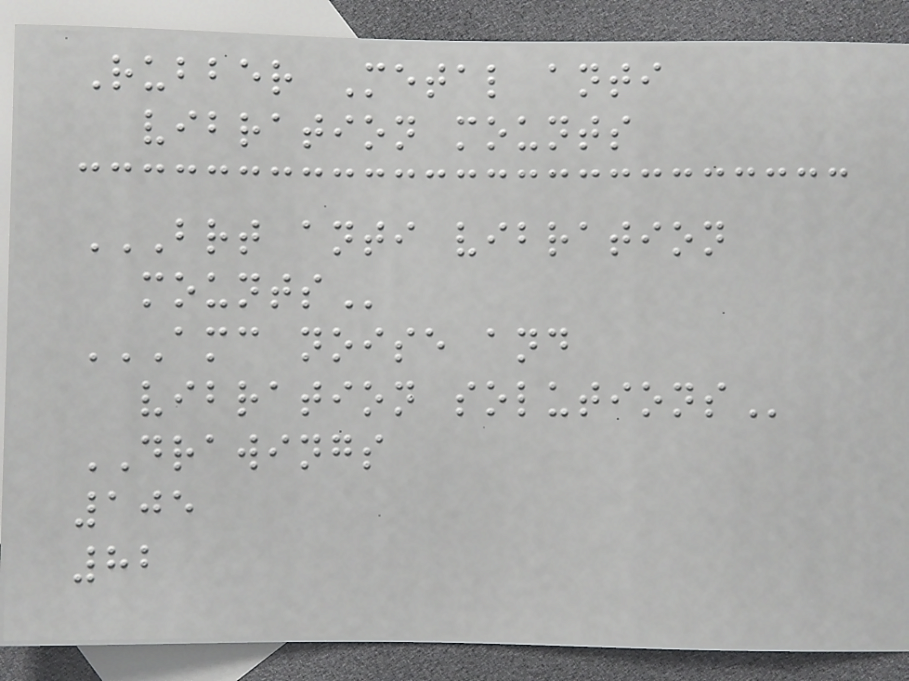Rubber Metal anti
vibration mounts
BRT ANTI VIBRATION
MOUNTS
AMC NOISE AND
VIBRATION SOLUTIONS
DRAWINGS
105
82
